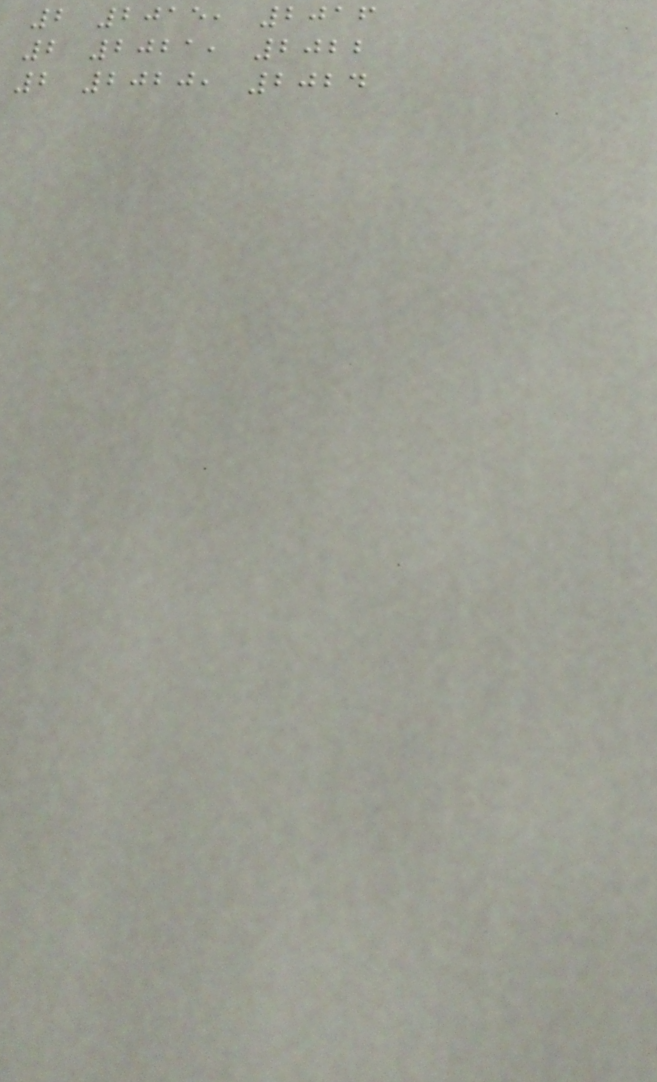2 2015, 2016
2 2021, 2022
2 2020, 2024
